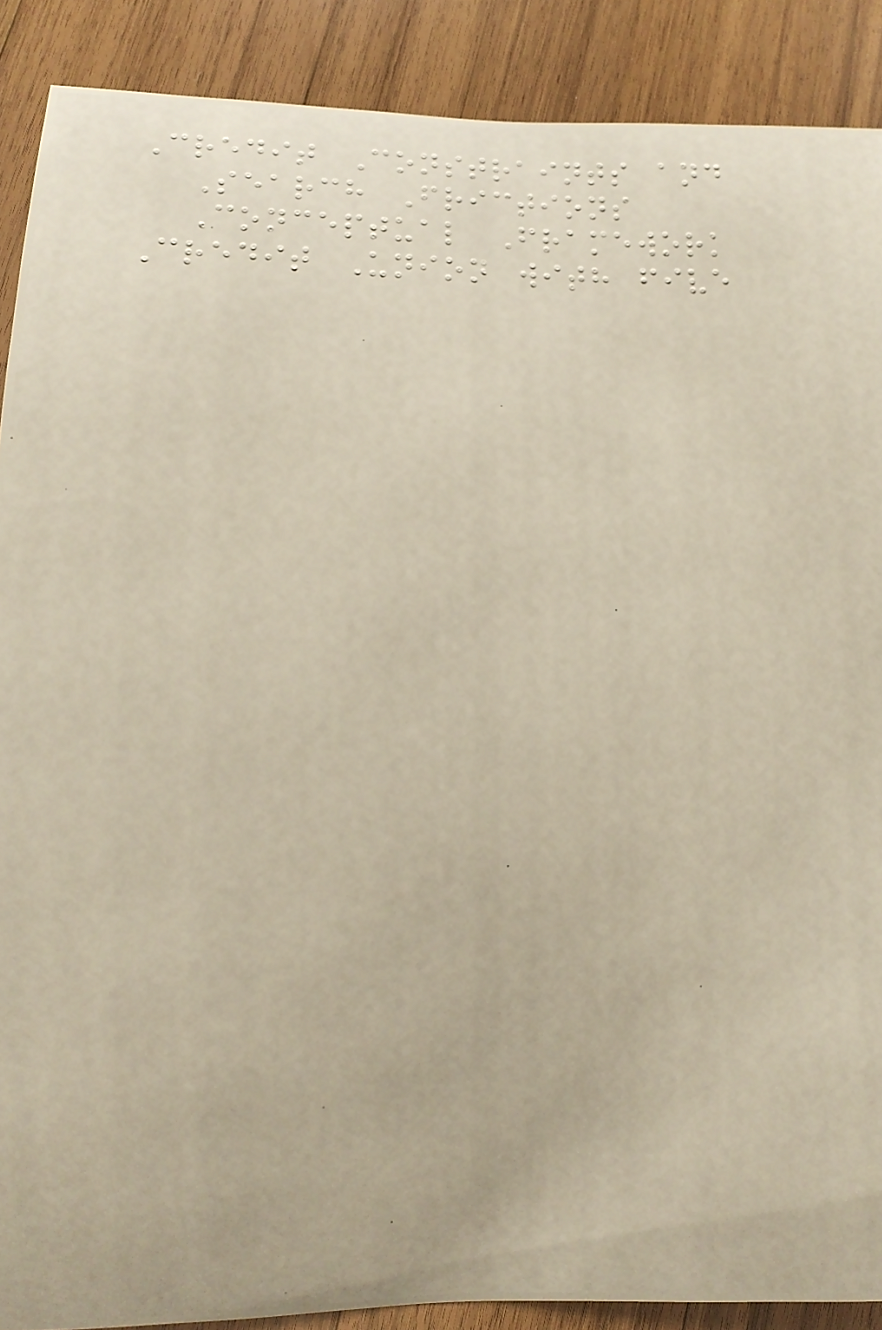Credit Constraints and
Search Frictions
Conceptual Framework
Credit Union with five
